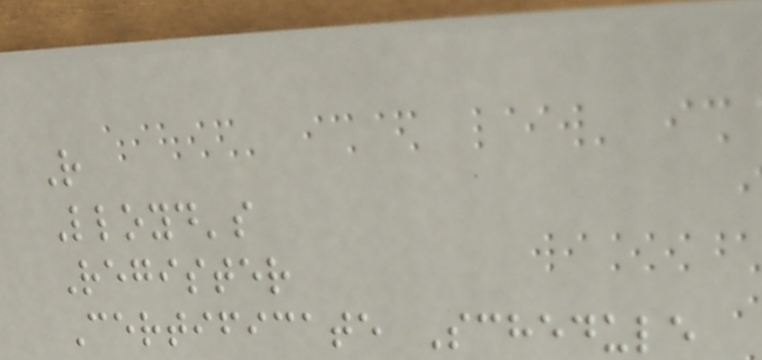R
Lloyd's
Register
Certificate Schedule
